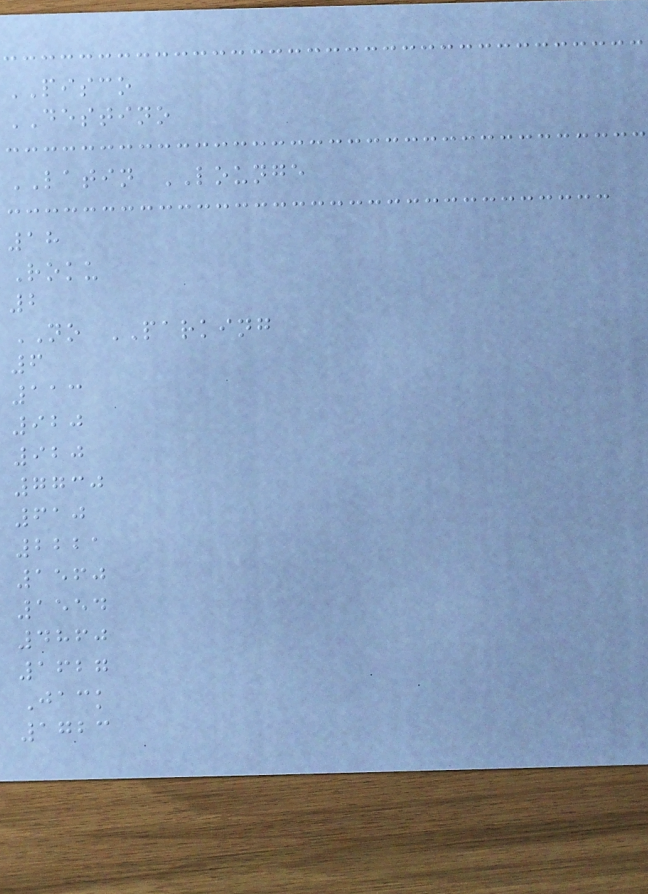PISCO
DESTINO
LATIN LOUNGE
18
Roku
2
NO PARKING
6
113
920
920
7730
610
2221
1560
1554
4860
1627
Jack
1723
